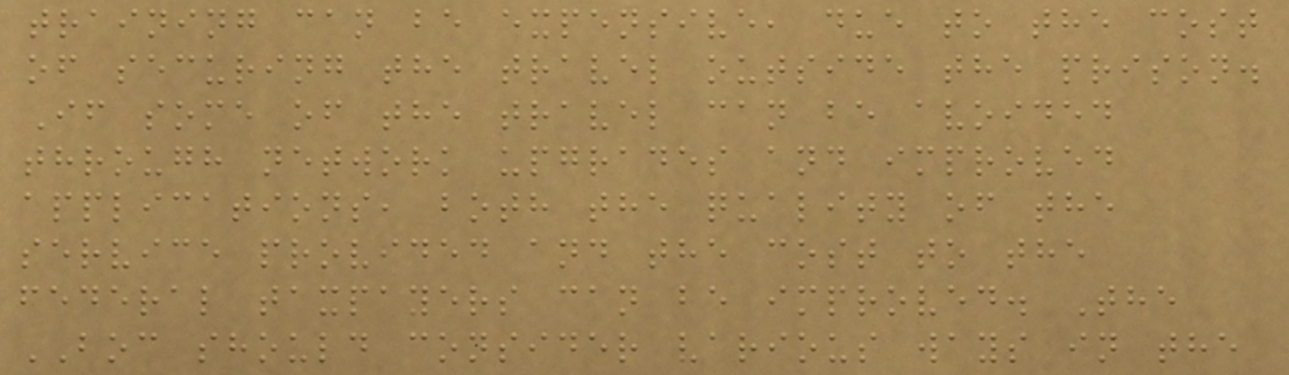training can be expensive, due to the cost
of securing the travel outside the prison.
If some of the travel can be avoided
through network upgrades and improved
applications, both the quality of the
service provided and the cost to the
federal taxpayers can be improved. The
BOC should consider various ways in the
